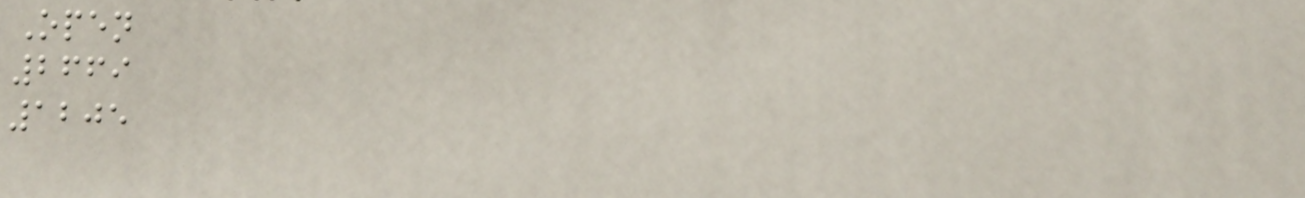Open
2669
1205
